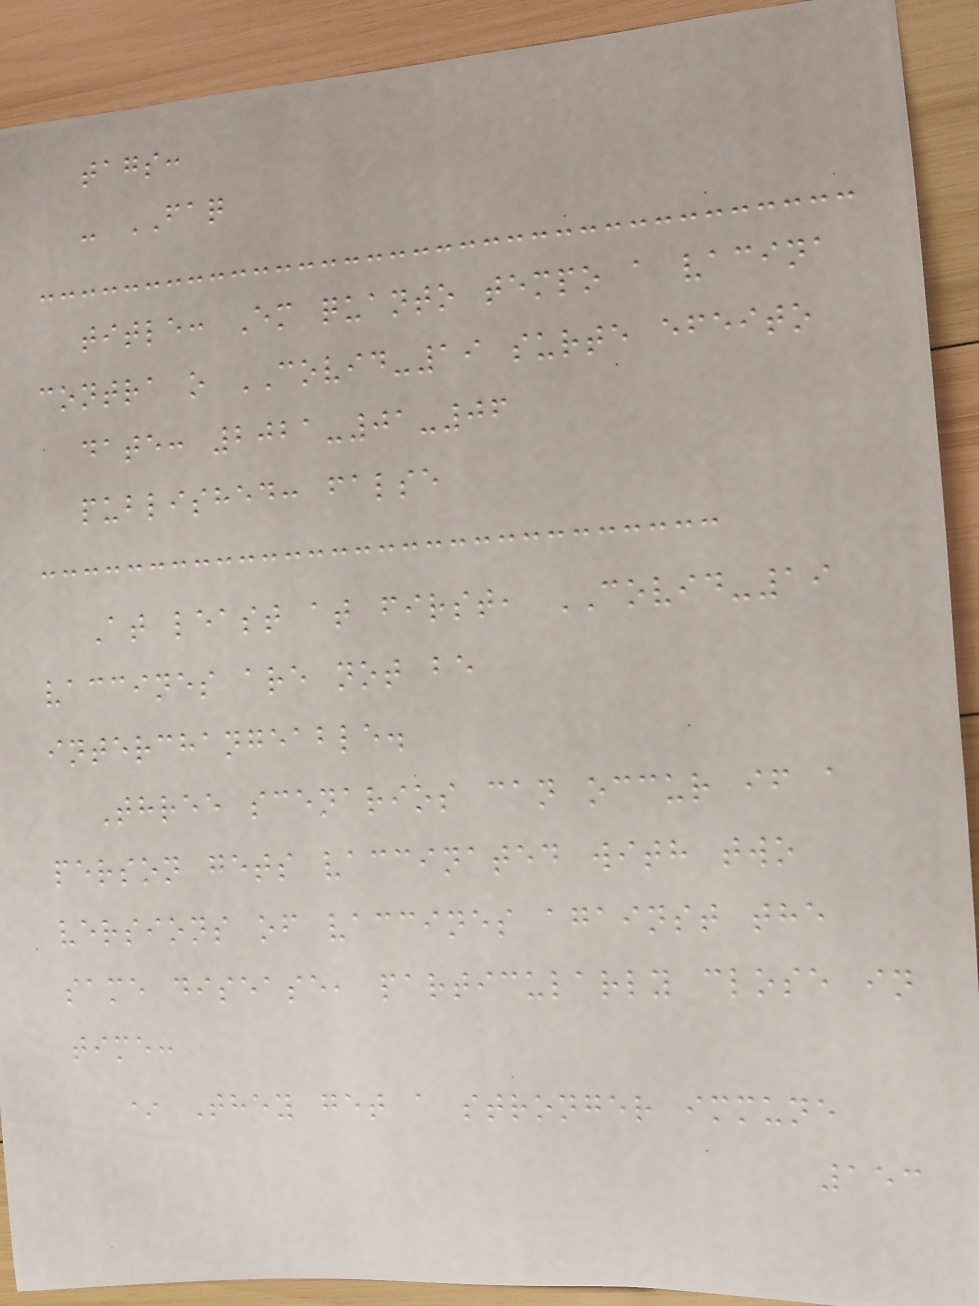tags:
- FAQ
title: Em quanto tempo a vacina
contra o COVID-19 surte efeito
date: 2021-01-06
published: false
At least at first, COVID-19
vaccines are not be
interchangeable.
Three scenarios can occur if a
person gets vaccinated with two
versions of vaccines against the
same disease, particularly close in
time:
* They get a stronger immune
153
